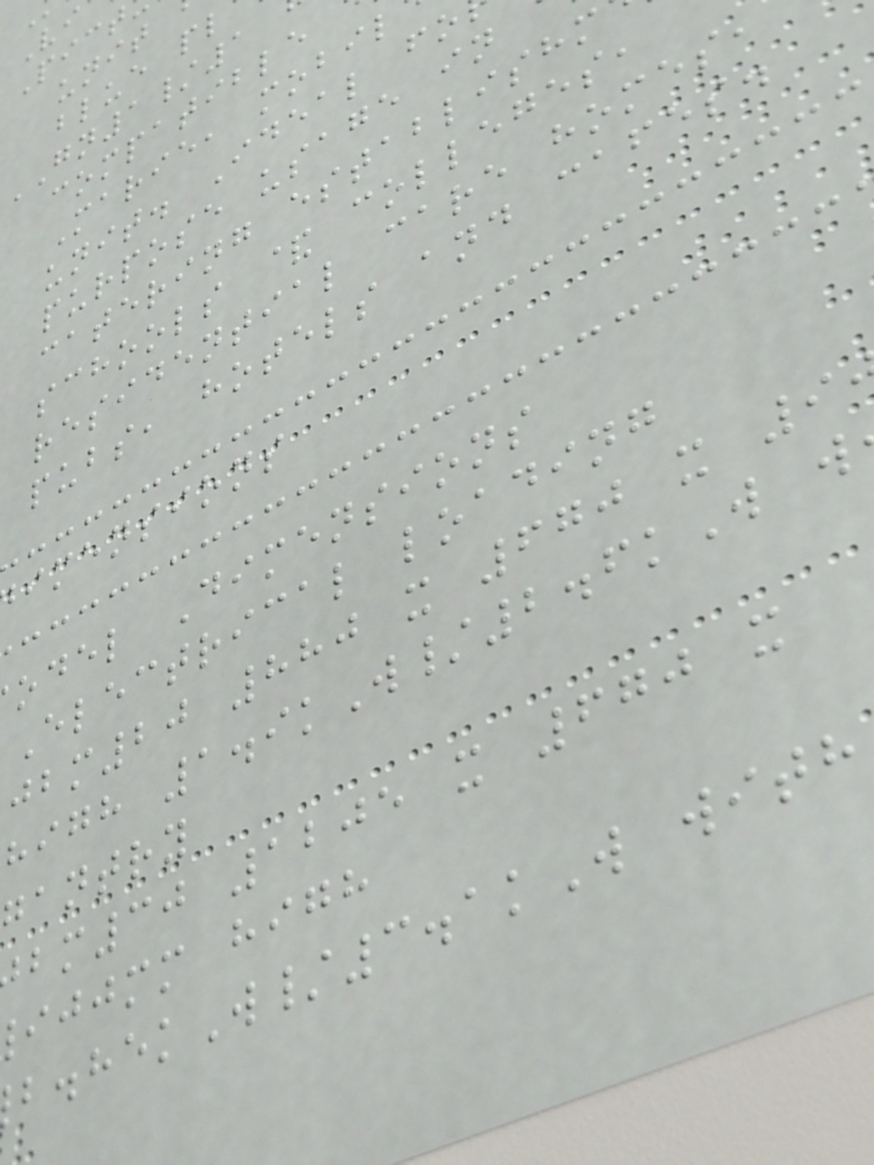blue pl
GN1/1
compatible
Marie, mobil
unit. Ideal fo
purpose usage in
catering establishm
schools & colleges,
residential care homes,
pubs, hotels and cafes.
imensions
odel Dimensions
Electrical loading
jbm20 880 x 670 x 9
high 1.9kW/2.6kW w
gantry
bm30 1205 x 670 x
ijjmm high
kW/3.1kW with
